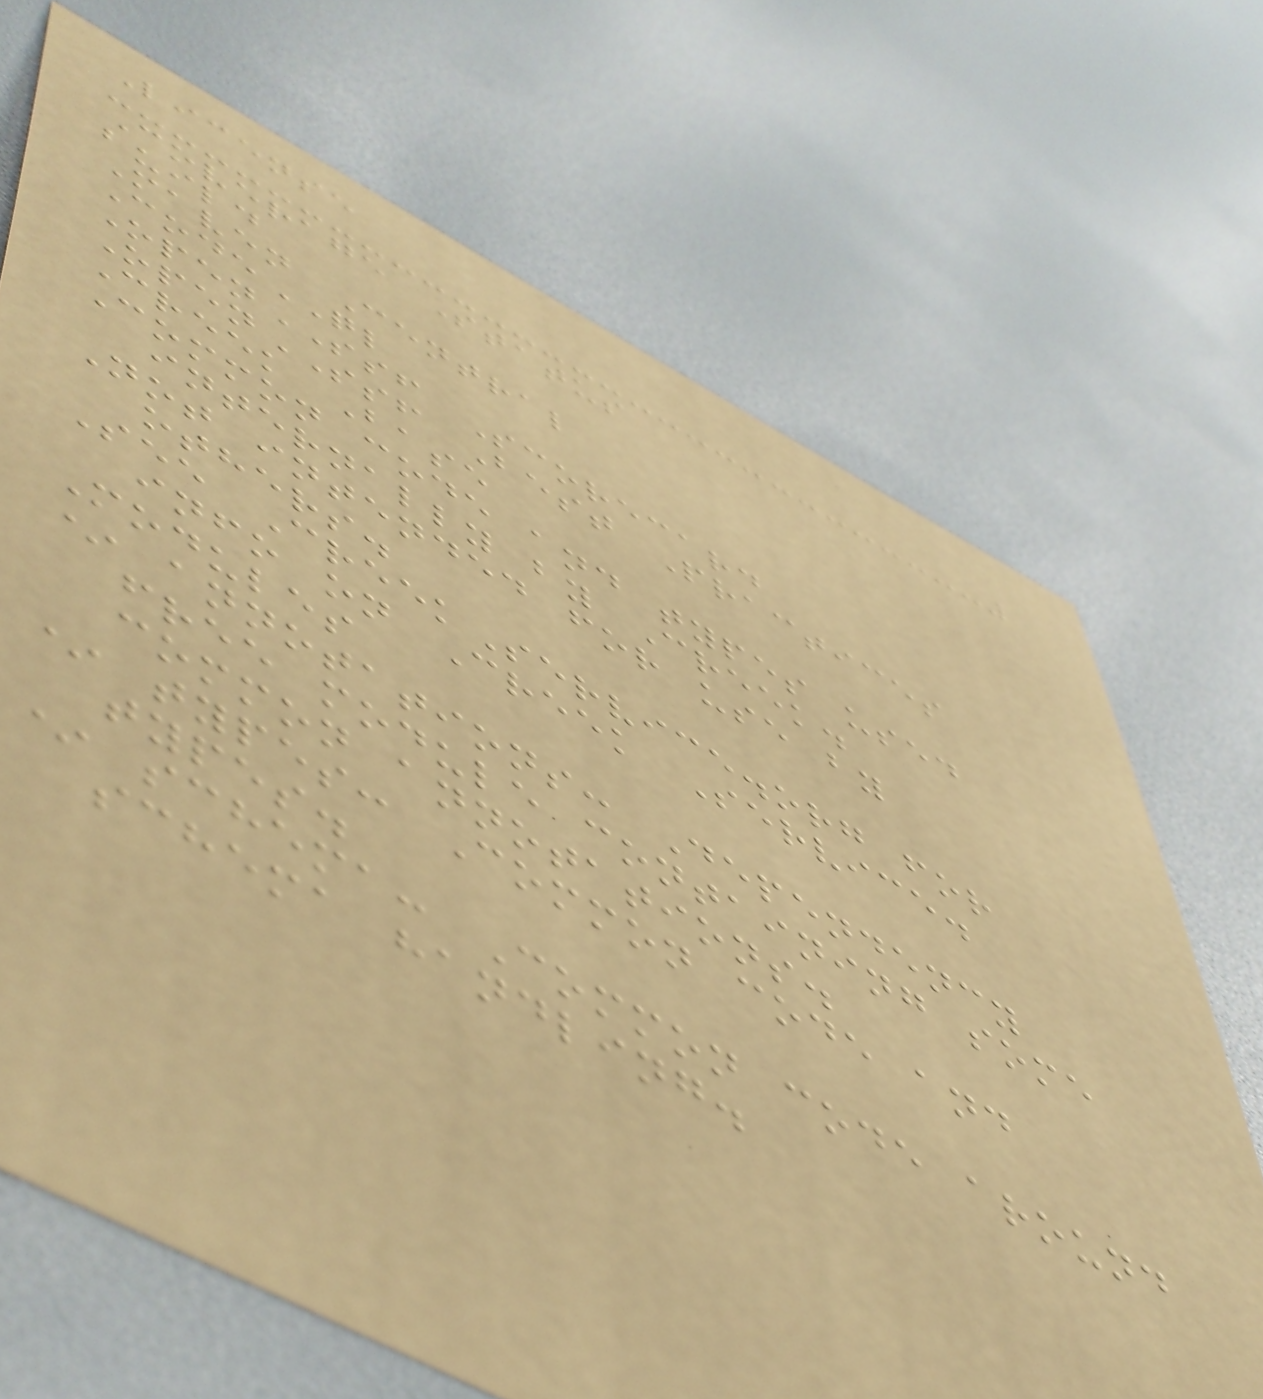License
Coverage Status
build
Maven Central
CodeQL
OpenSSF Scorecard
OpenSSF Best Practices
Creek Base
Common code and types used
internally by Creek.
Not intended for use by
others.
See CreekService.org for
info on Creek Service.
Modules
* annotations: Dependency
free module containing some
common annotations.
* types: Common code and
types.
* schema: Common code around
schema handling.
